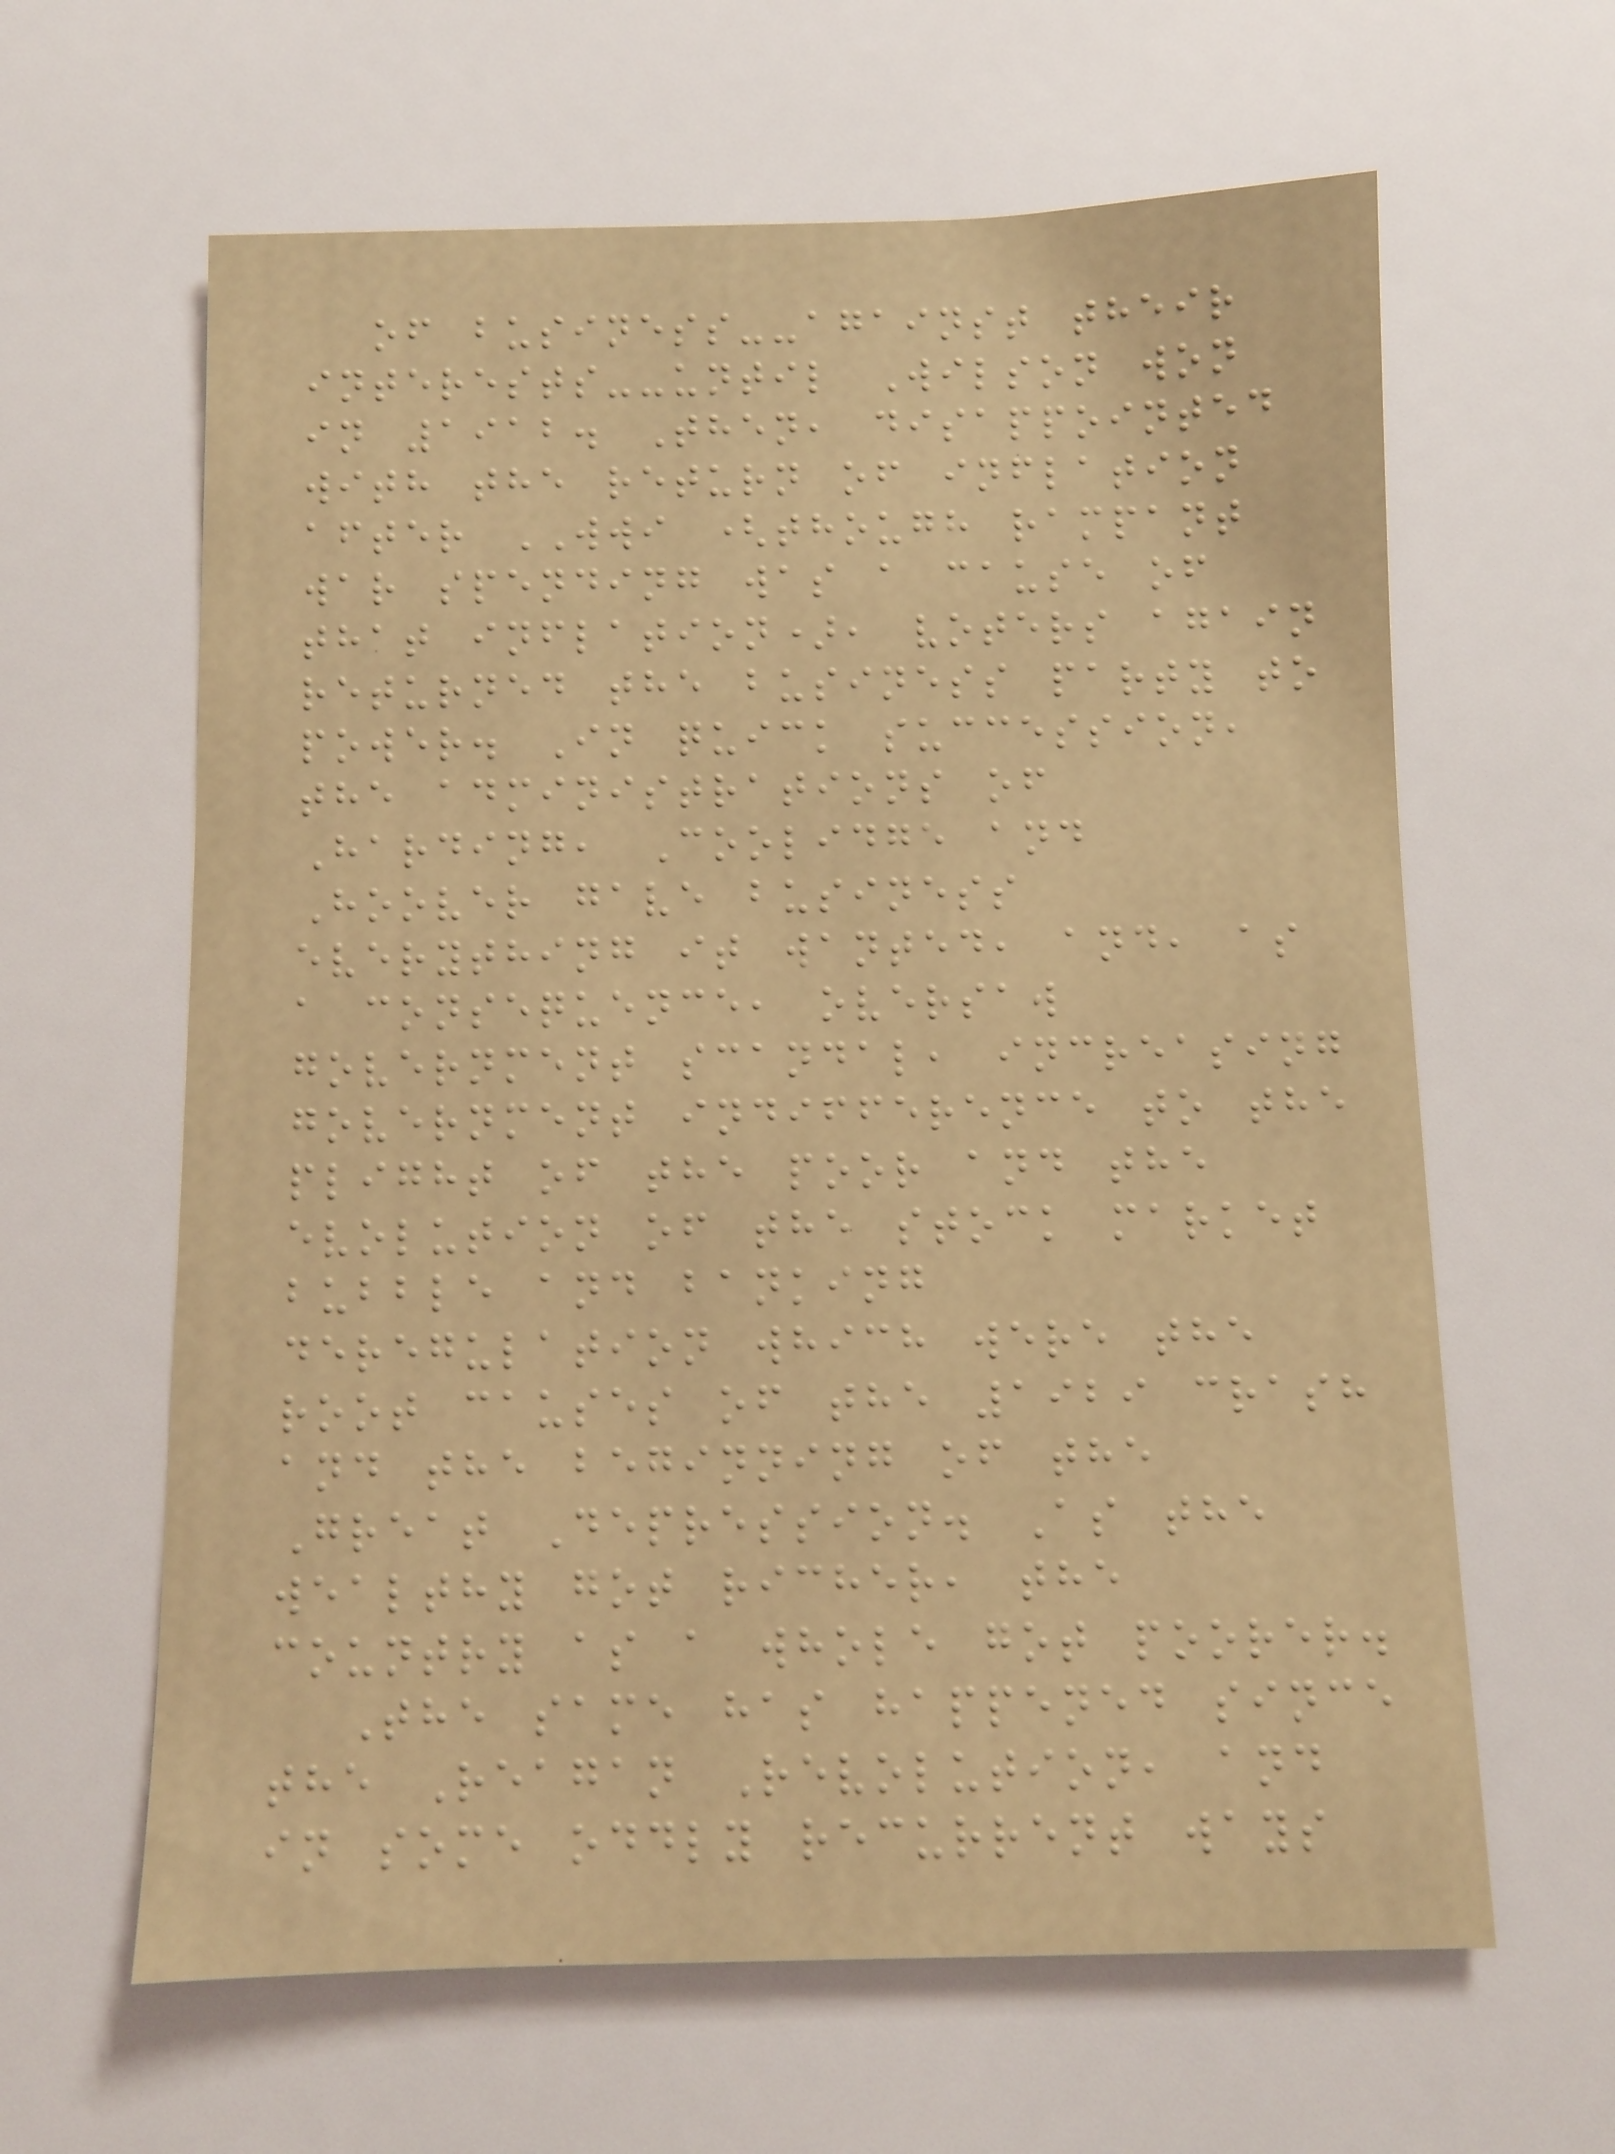of business--against their
interests--until Wilson won
in 1912. Then, disappointed
with the return of inflation
after WWI (though rampant
war spending was a cause of
that inflation), voters again
returned the business party to
power. In quick succession,
the administrations of
Harding, Coolidge and
Hoover gave business
everything it wanted, and, as
a consequence, oversaw
government scandal, increasing
government indifference to the
plight of the poor and the
evolution of the stock market
bubble and banking
deregulation which were the
root causes of the 1929 crash
and the beginning of the
Great Depression. As the
wealthy got richer, the
country as a whole got poorer.
The same has happened since
the Reagan Revolution, and
in some oddly recurrent ways
